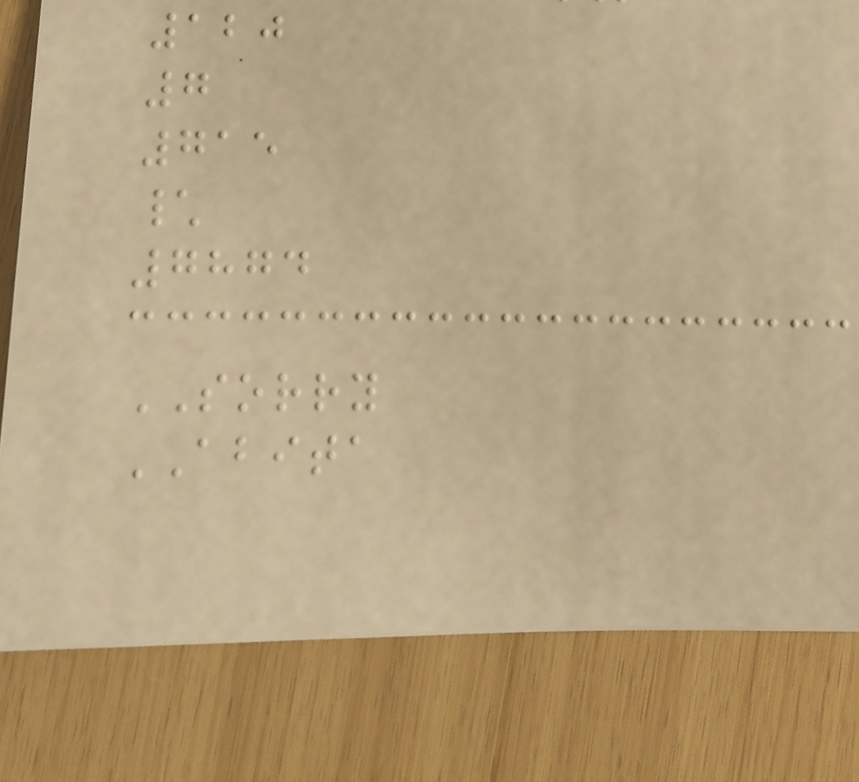120
7
715
\
7874
SORRY
ABITA
